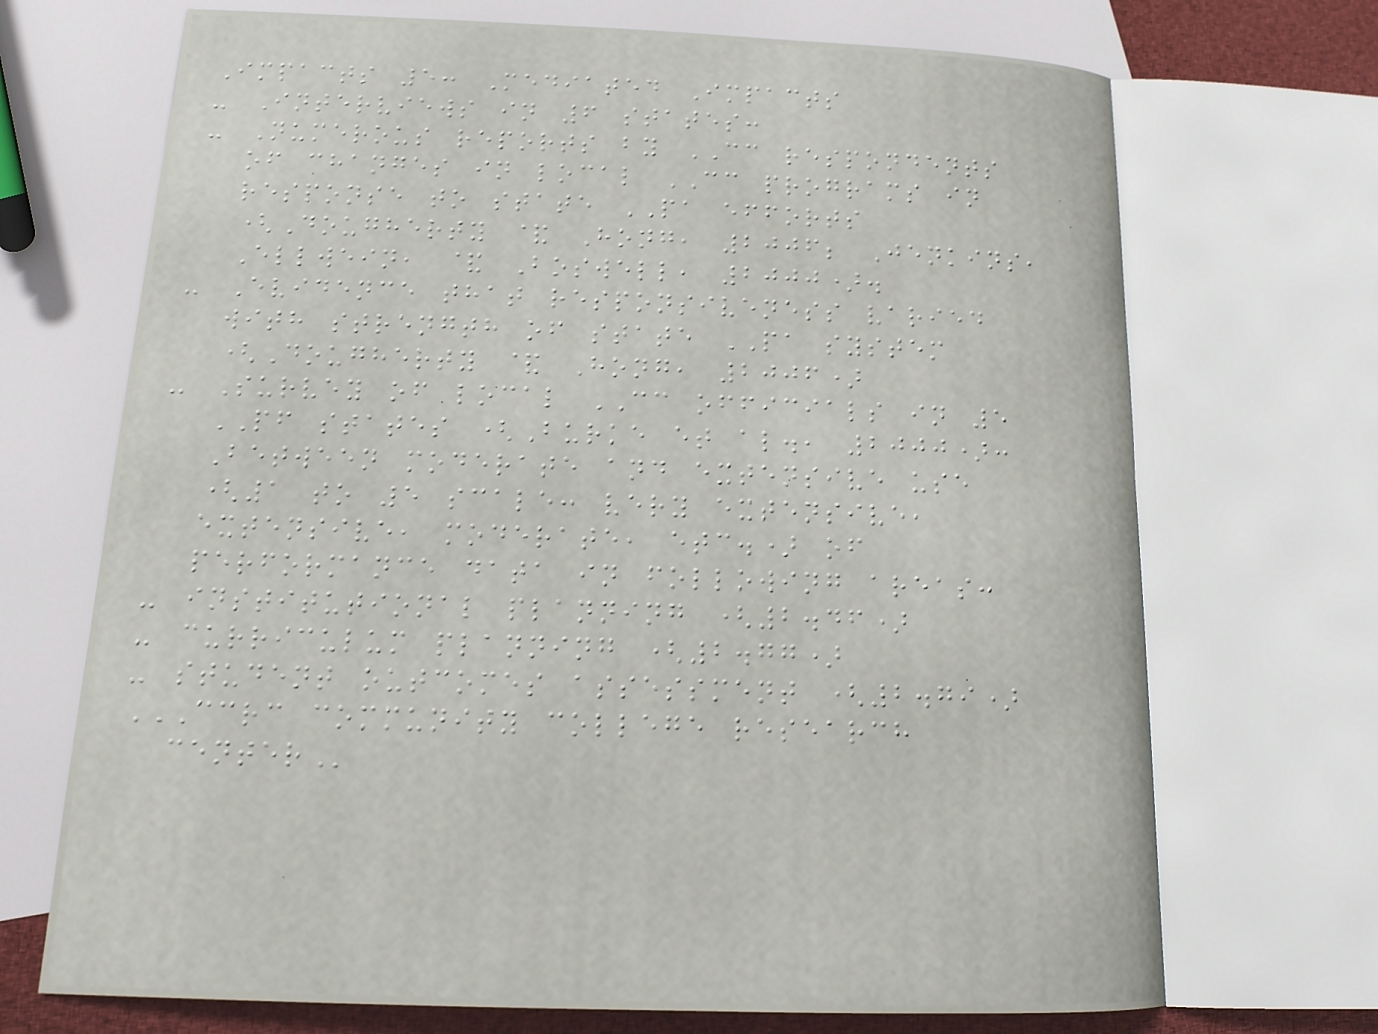Impacts 5: Mediated Impacts
- Interviews in 6 states:
- Numerous reports by CC respondents
of changes in local CC programs in
response to state PA efforts
(Dougherty & Hong, 2006; Jenkins,
Ellwein, & Boswell, 2000).
- Evidence that responsiveness varied
with strength of state PA system
(Dougherty & Hong, 2006)
- Survey of local CC officials in 5
PF states (Burke et al., 2000):
Between moderate and extensive use
(1 to 5 scale: very extensive,
extensive, moderate, etc.) of
performance data in following areas:
- institutional planning (2.46)
- curriculum planning (2.77)
- student outcomes assessment (2.79)
CCRC COMMUNITY COLLEGE RESEARCH
CENTER
